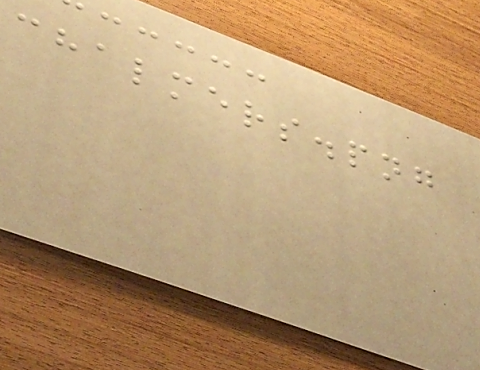chalmers.png
